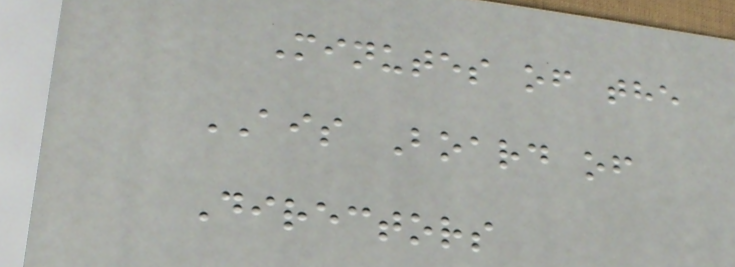Minutes of the
AIS Board of
Directors
